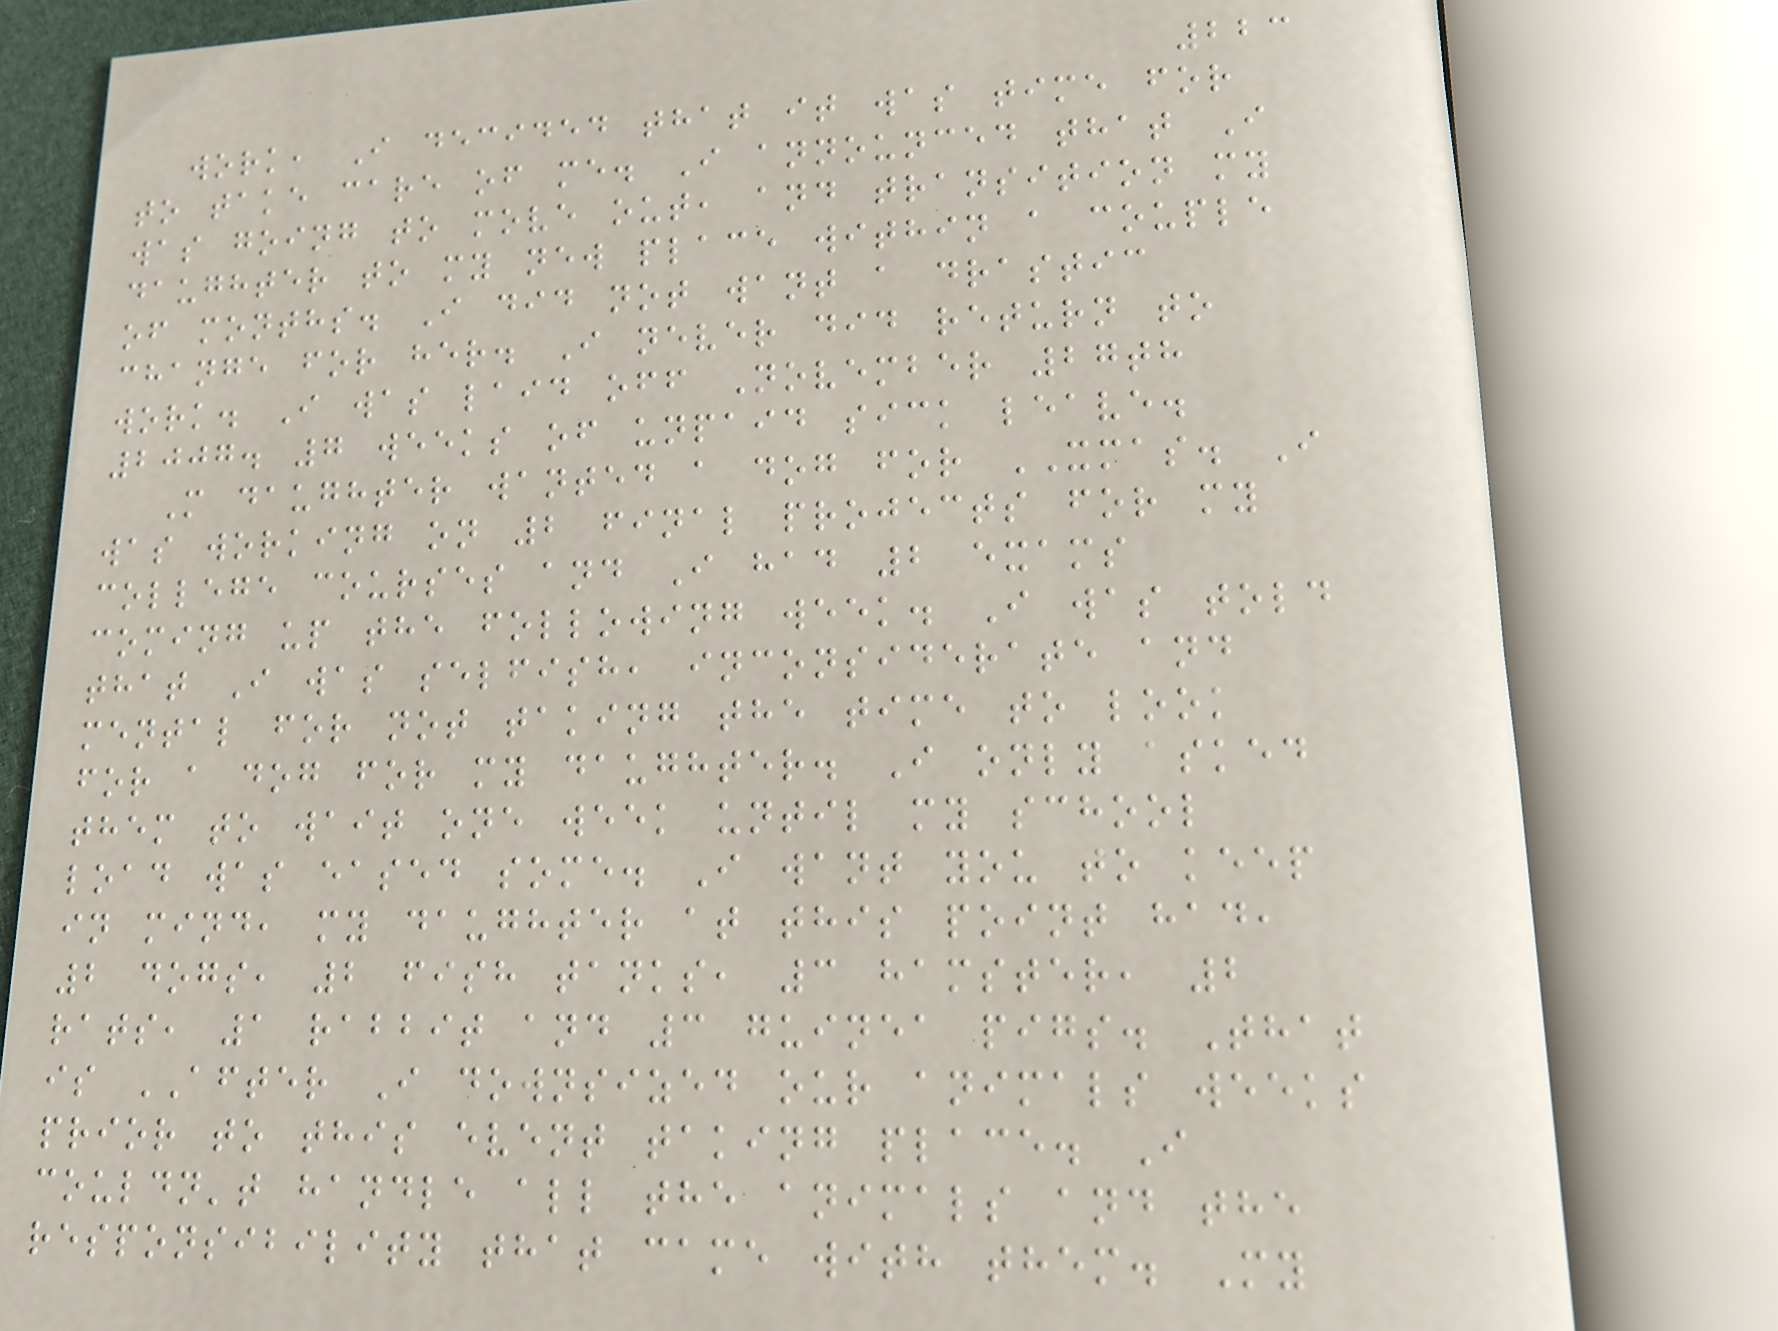223
work, I decided that it was time for
to take care of me. I announced that I
was going to move out, and transition my
daughter to my new place within a couple
of months. I did not want a drastic
change for her. I never did return to
work. I was laid off November 27th
2007. 7 weeks of unpaid sick leave.
M daughter wanted a dog for XMAS. I
was working on 2 final projects for my
college courses and I had 2 exams
coming up the following week. I was told
that I was selfish, inconsiderate and
mental for not taking the time to look
for a dog for my daughter. I only asked
them to wait one week until my school
load was eased some. I want you to keep
in mind, my daughter at this point had,
2 dogs, 2 fish tanks, 3 hamster, 2
rats, 1 rabbit and 3 guinea pigs. That
is AFTER I downsized our animals weeks
prior to this event taking place. I
couldn't handle all the animals and the
responsibility that came with them. My
